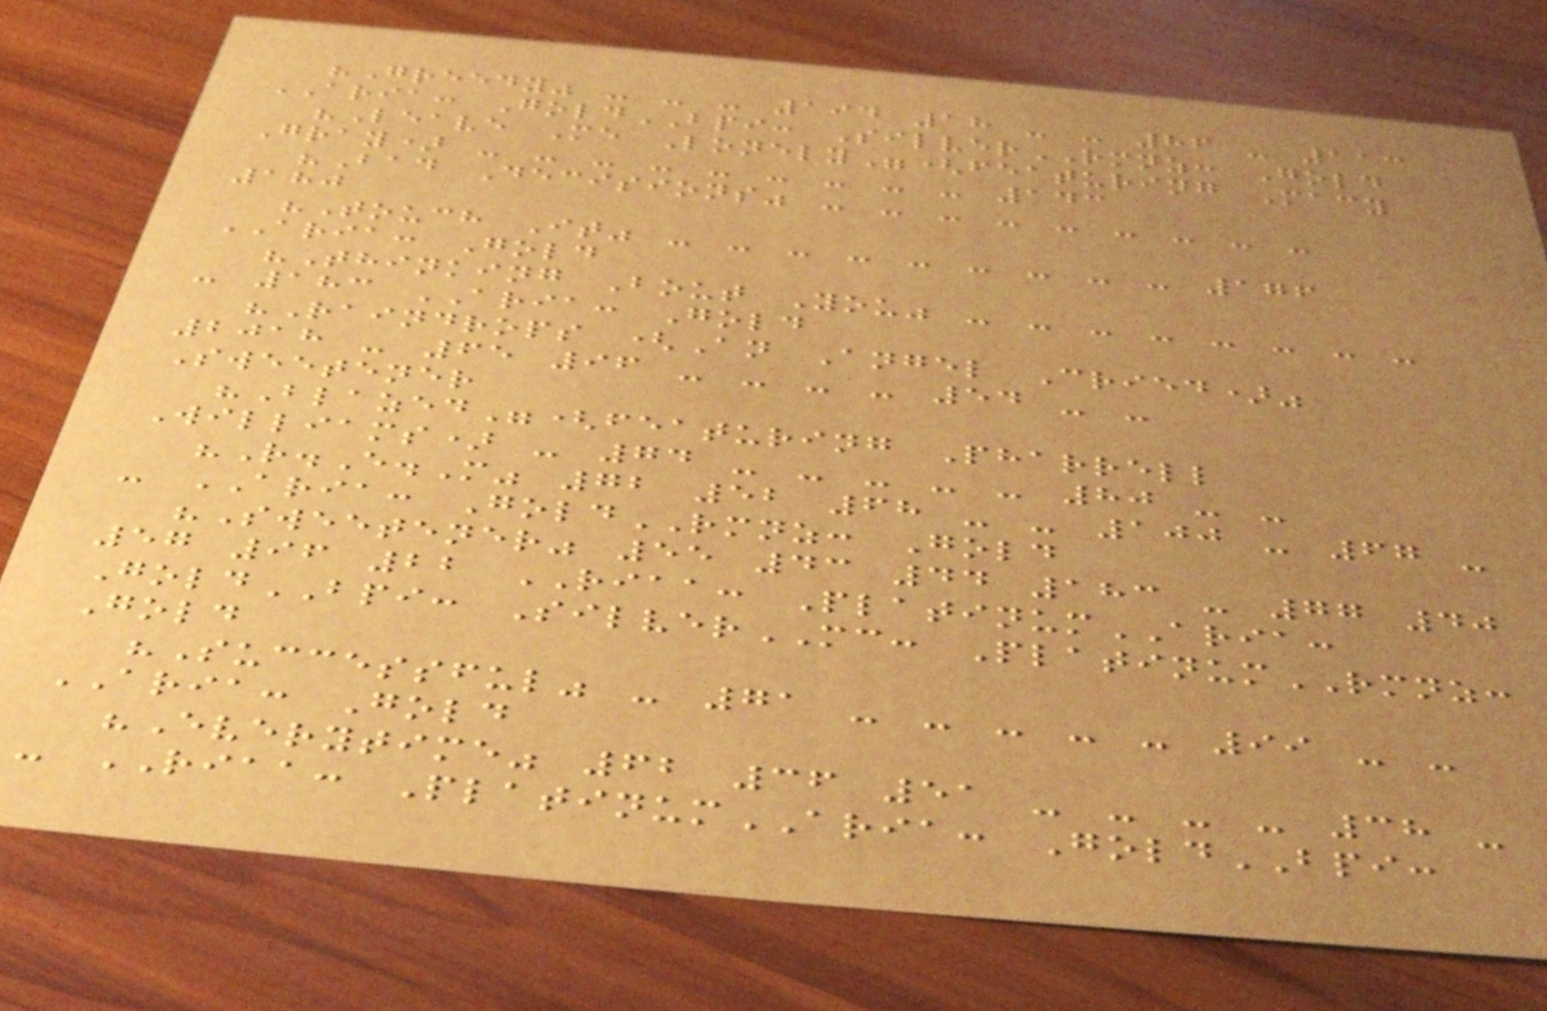"Greedy" - - - 194 18 - - 86 - 113
ARIA: GoldBPI: SilverRMNZ: Gold
"Leave Me Lonely"(featuring Macy
Gray) - - - - - - - - - 143
"Bad Decisions" - - - - - - - - -
180
"Touch It" - - - - - - - - - 176
ARIA: Gold
"Thinking Bout You" - - - - - - - -
- 183 ARIA: Gold
"Raindrops (An Angel Cried)"
2018 - 65 96 - - - - 54 - -
Sweetener
"Blazed"(featuring Pharrell
Williams) - 74 - - - - - 80 - -
"R.E.M" 72 52 68 - - 100 - 67 -
- ARIA: GoldRMNZ: Gold
"Sweetener" 55 43 44 183 - 77 40
57 96 22 RIAA: PlatinumARIA:
GoldBPI: SilverMC: PlatinumRMNZ:
Gold
"Successful" - 71 - - - - - 99 - -
ARIA: Gold
"Everytime" 62 36 51 - - - - 38 -
- RIAA: PlatinumARIA: GoldBPI:
